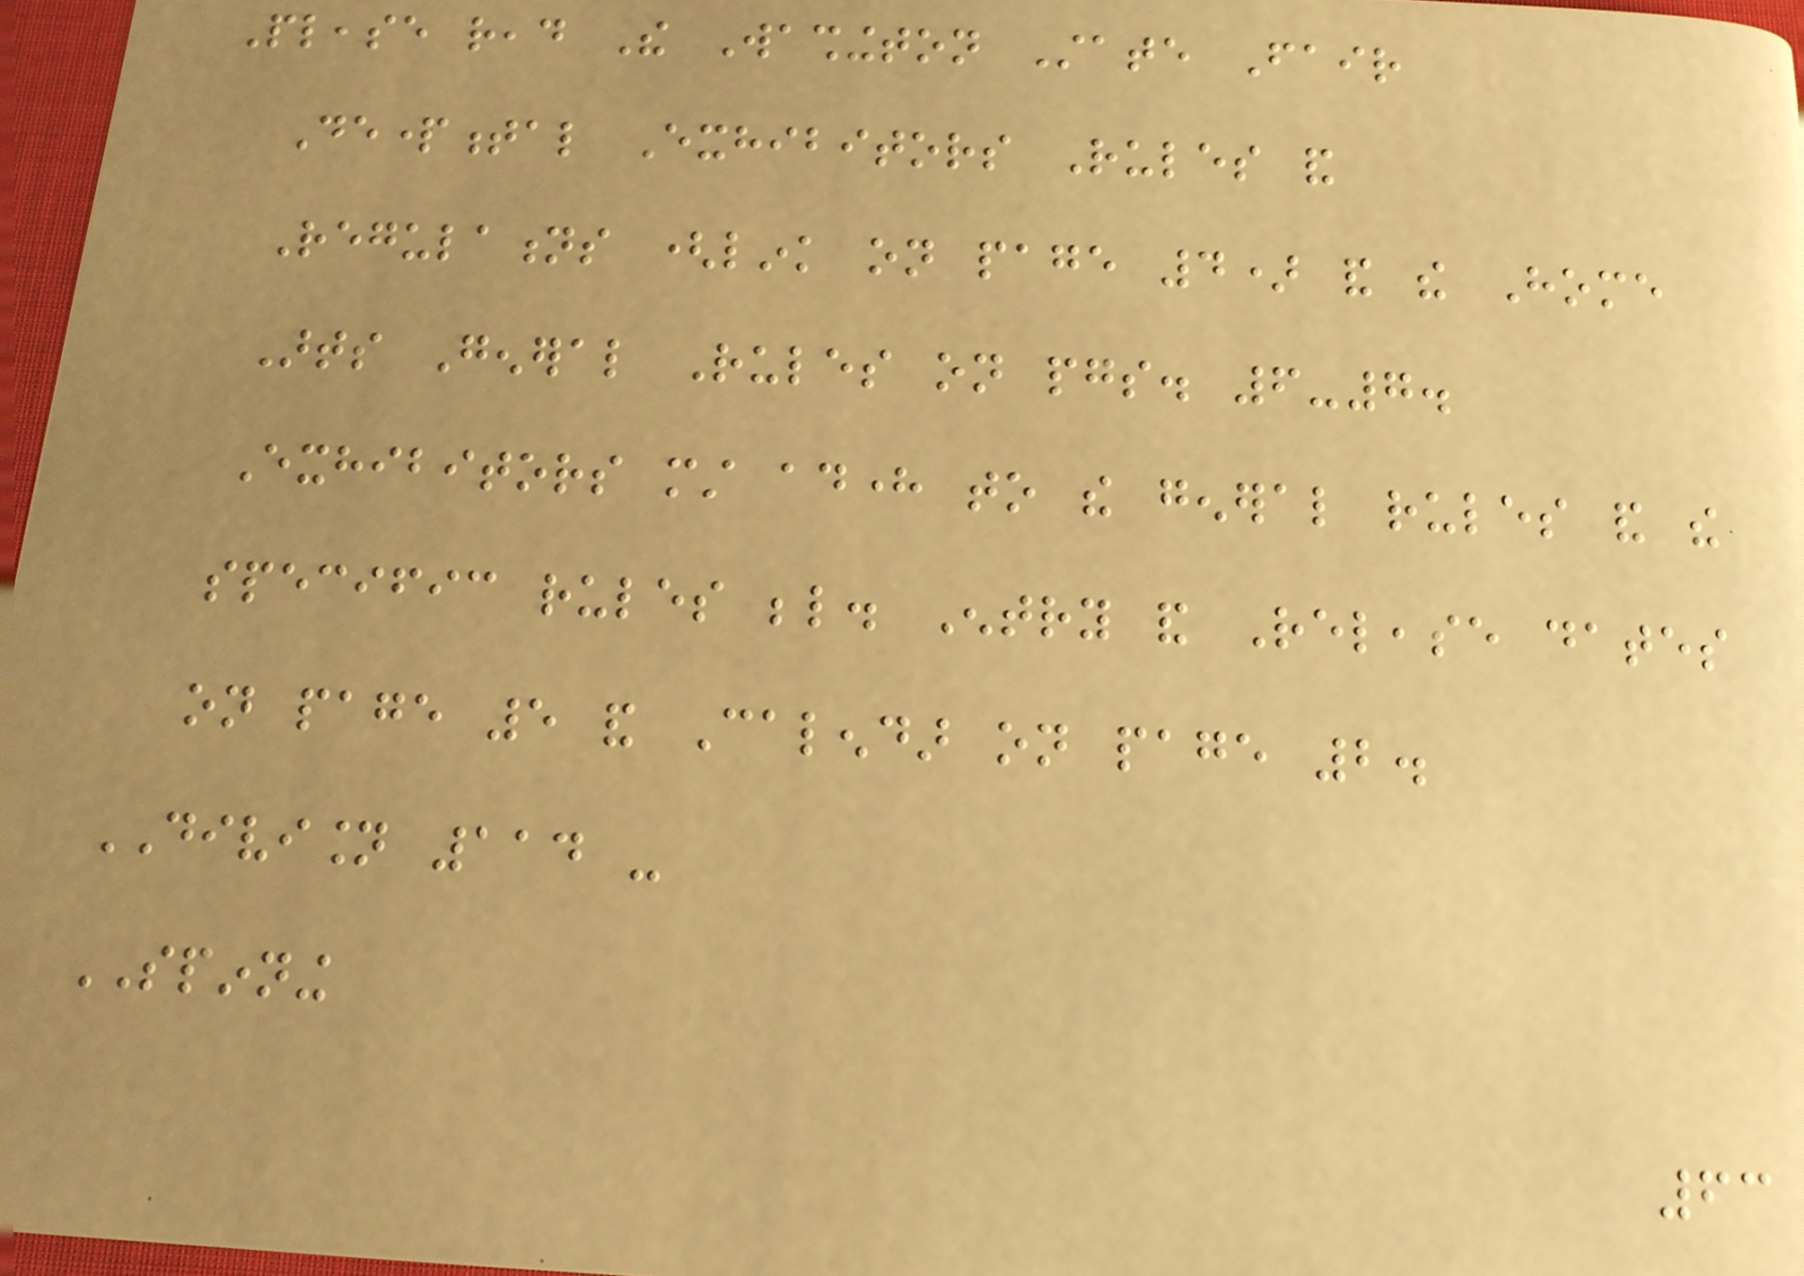Please read The Washington State Fair
Departmental Exhibitors Rules and
Regulations (link on page 4) and the Home
Arts General Rules on pgs. 6-7.
Exhibitors must adhere to the general rules and the
specific rules below. Entry and Release dates
on page 5 and Calendar on page 2.
DIVISION 114 -
SPINNING
63
